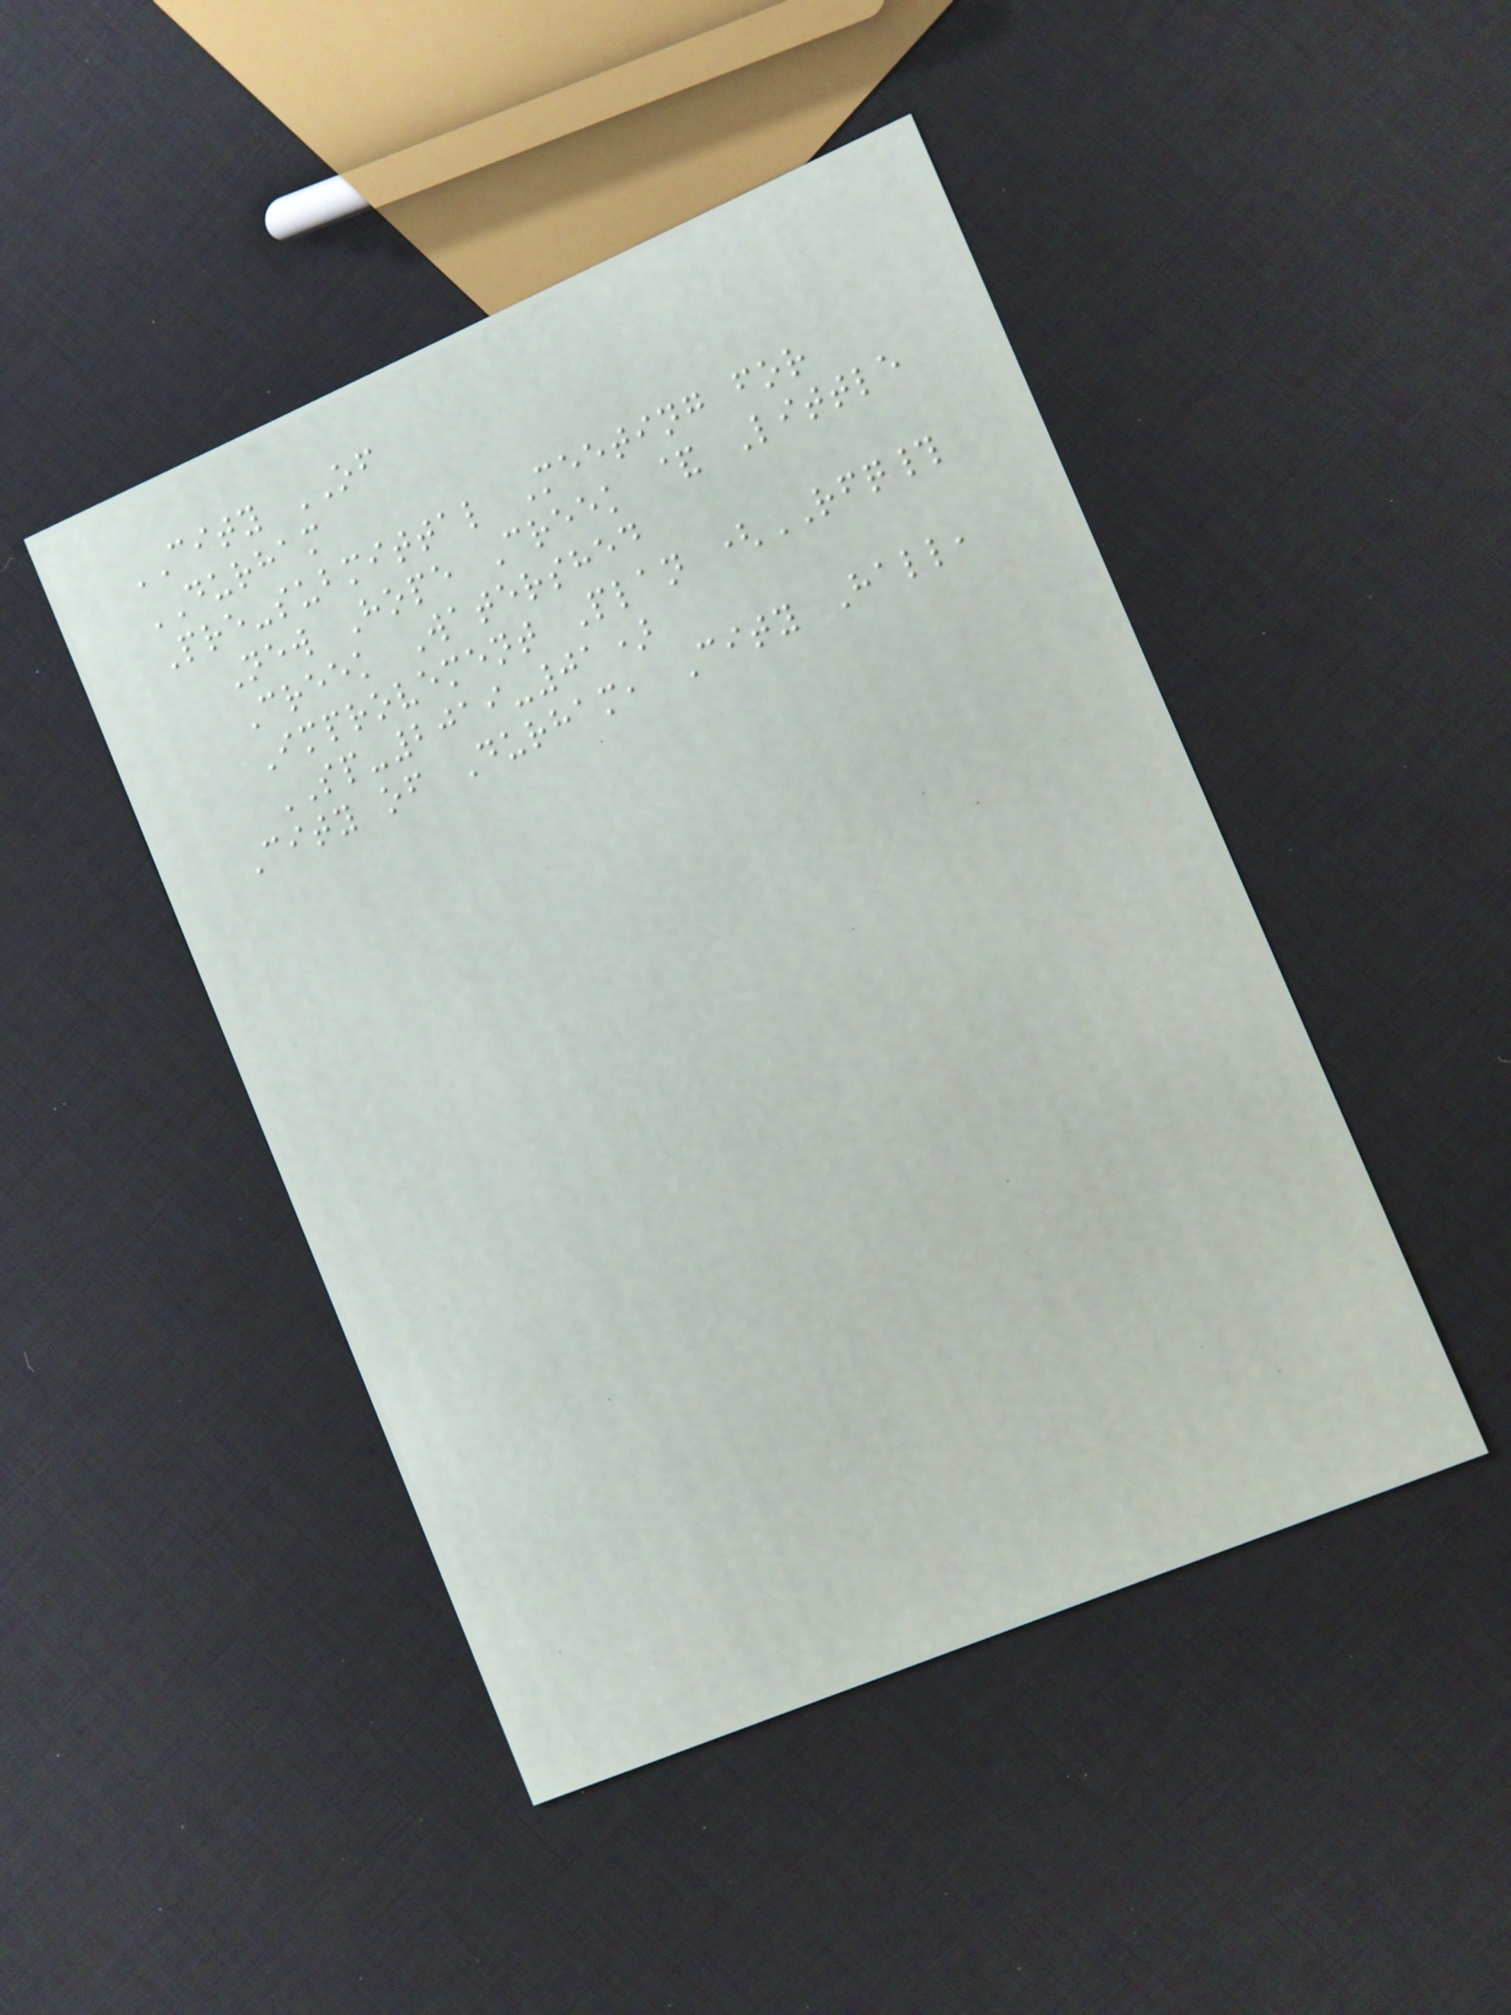CITY OF
DURHAM
Pre-submittal Meeting for
New Hope Creek & Little
Creek Watershed
Improvement Plan (RFQ#
SP-2019-01)
City of Durham, City Hall,
